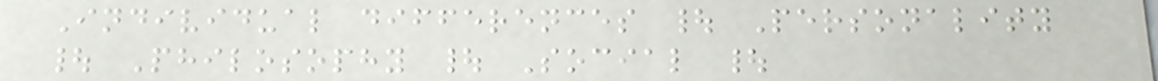Individual differences | Personality
| Philosophy | Social |
